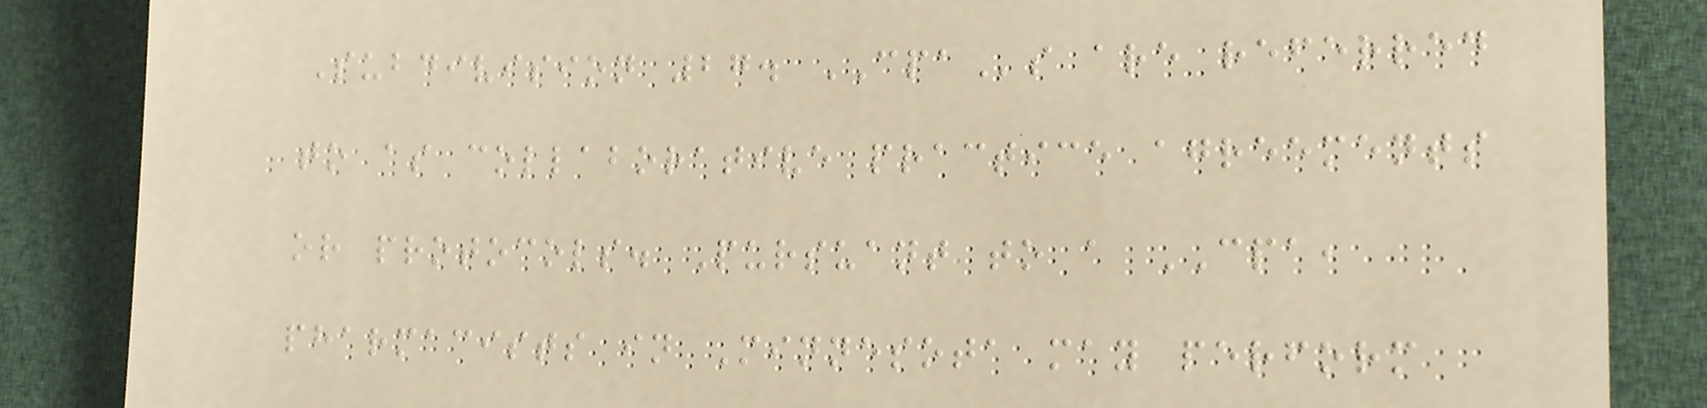Subdivision 27. CPAs are referred
to as collaborative practice agreements
or protocols. Pursuant to a CPA,
pharmacists in Minnesota may perform
